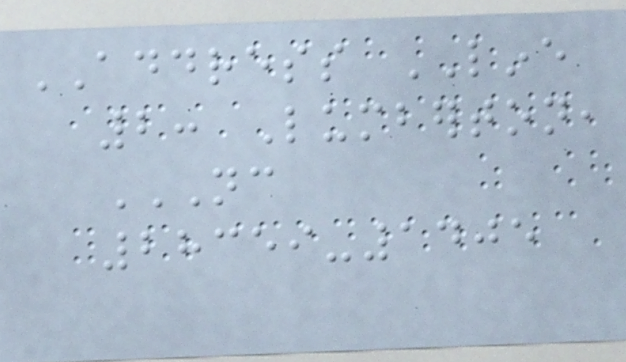ADDRESS LINE
2: Lumberton,
NC
28359-1405
